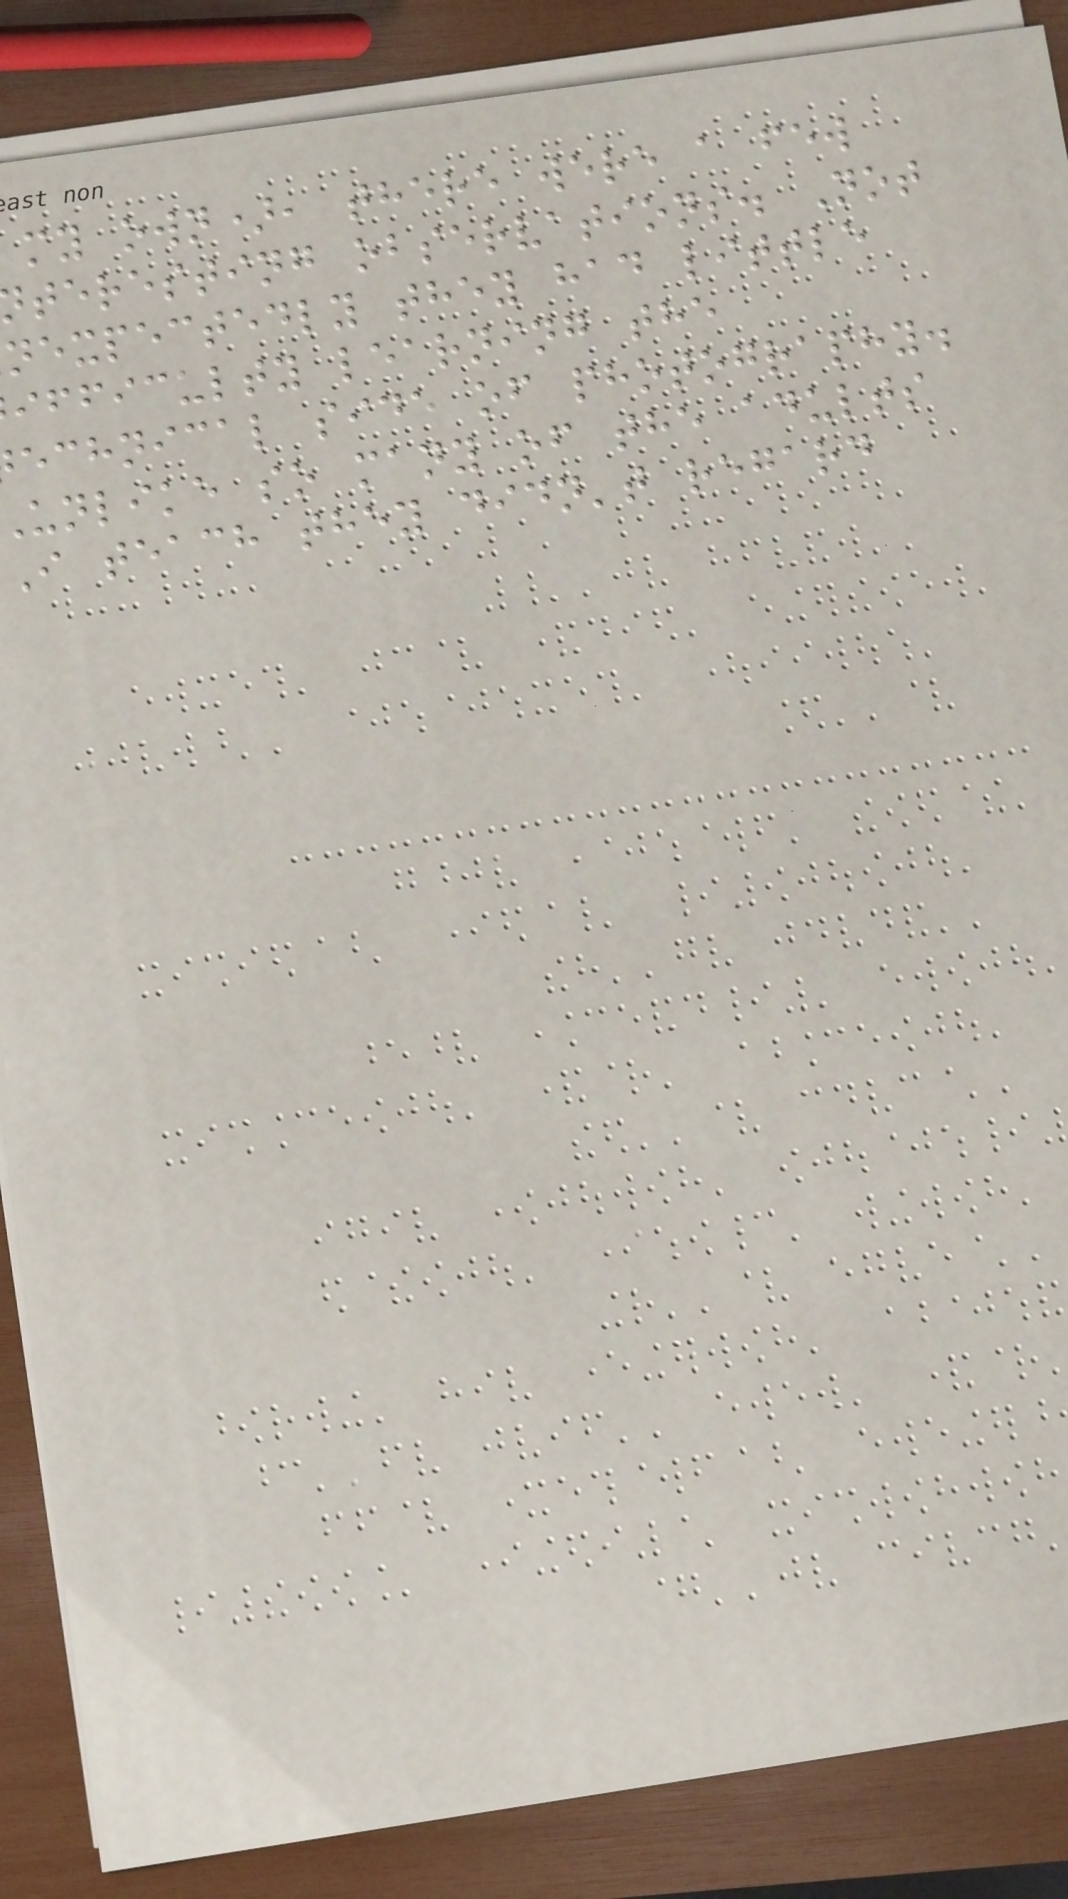my own), there were a few
teresting observations. Not
nexpectedly they had little
ifficulty learning the
echnical side of photography.
unlike so many of the adults
I teach they didn't regard
